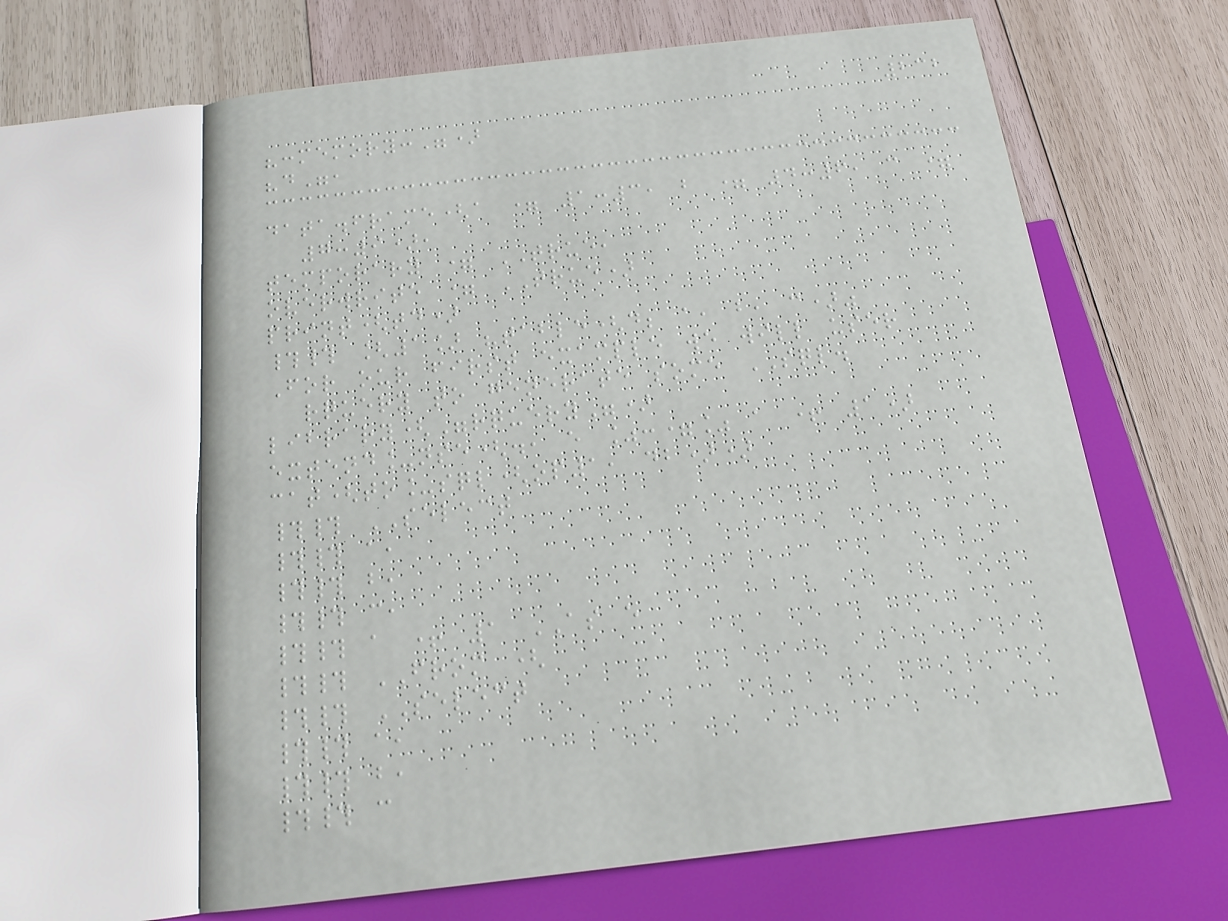232
":memory:")
"d",
data.frame(a = 1:3, b = 4:6, c =
7:9),
temporary = TRUE,
overwrite = TRUE)
print(td)
## [1] "table(d; a, b, c)"
For our first example we will user
rquery to generate some SQL.
library("rquery")
extend_nse(., e %:=% a + 1)
cat(to_sql(op1, db))
## SELECT
## a,
## b,
## c,
## a + 1 AS e
## FROM (
## SELECT
## a,
## b,
## c
